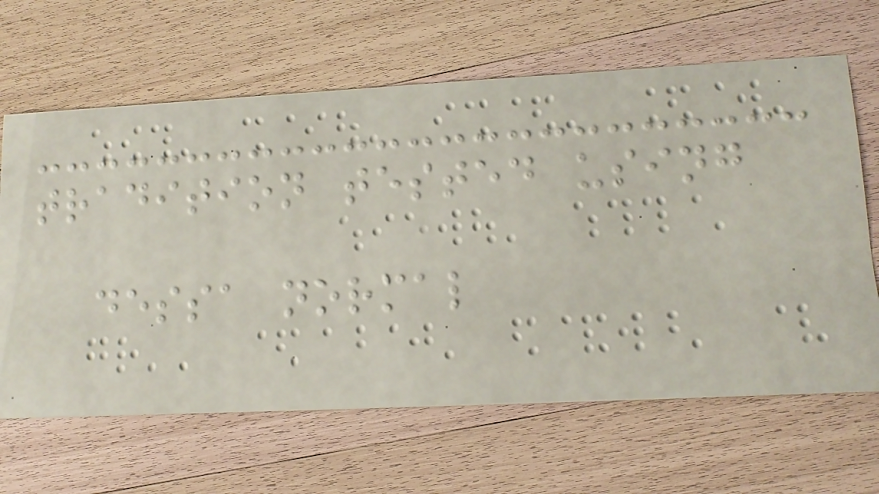tradition tested using
dessa normal
